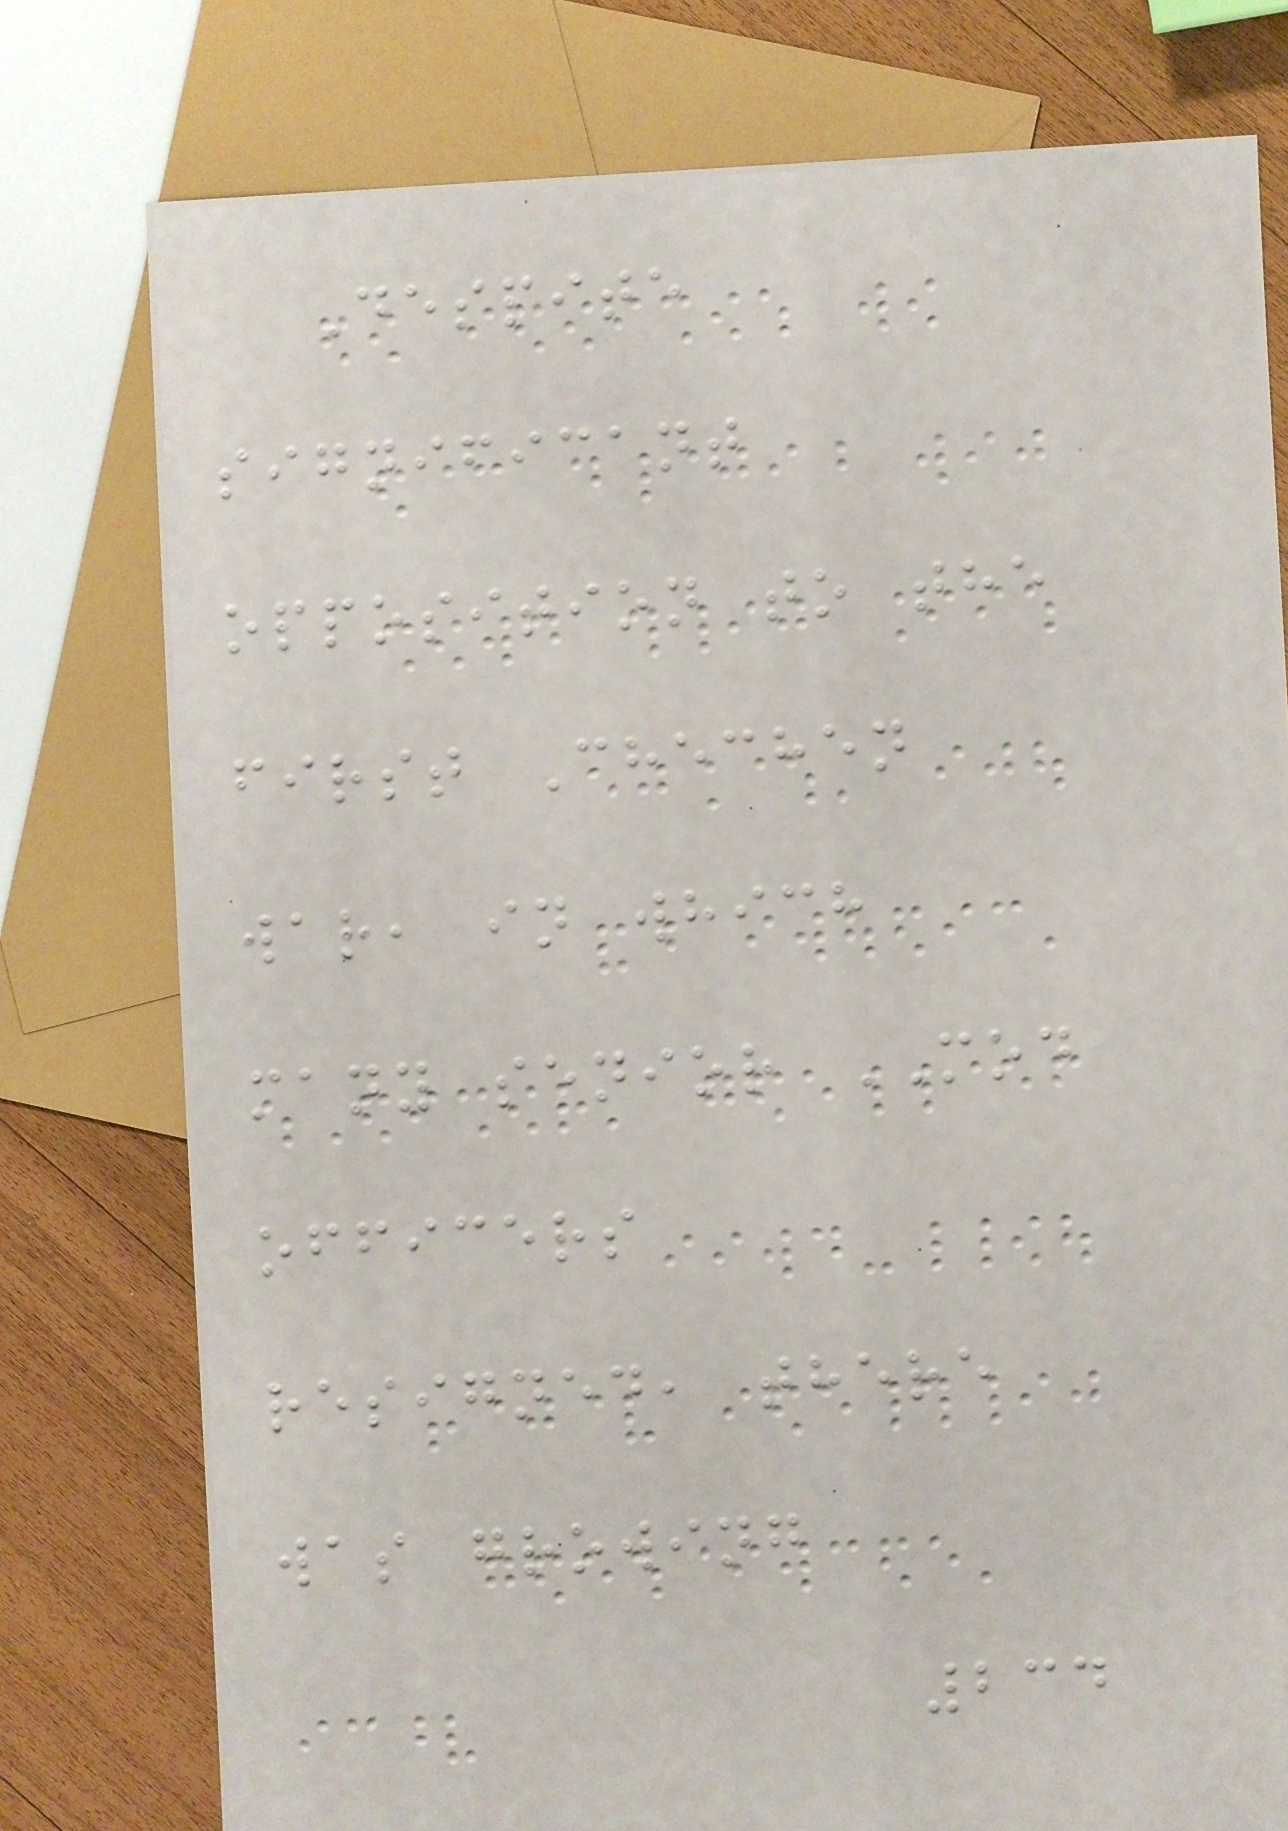Despite
significant
opposition to the
first Chechen
war, in which
many senior MOD
officers
resigned, there
was growing
234
